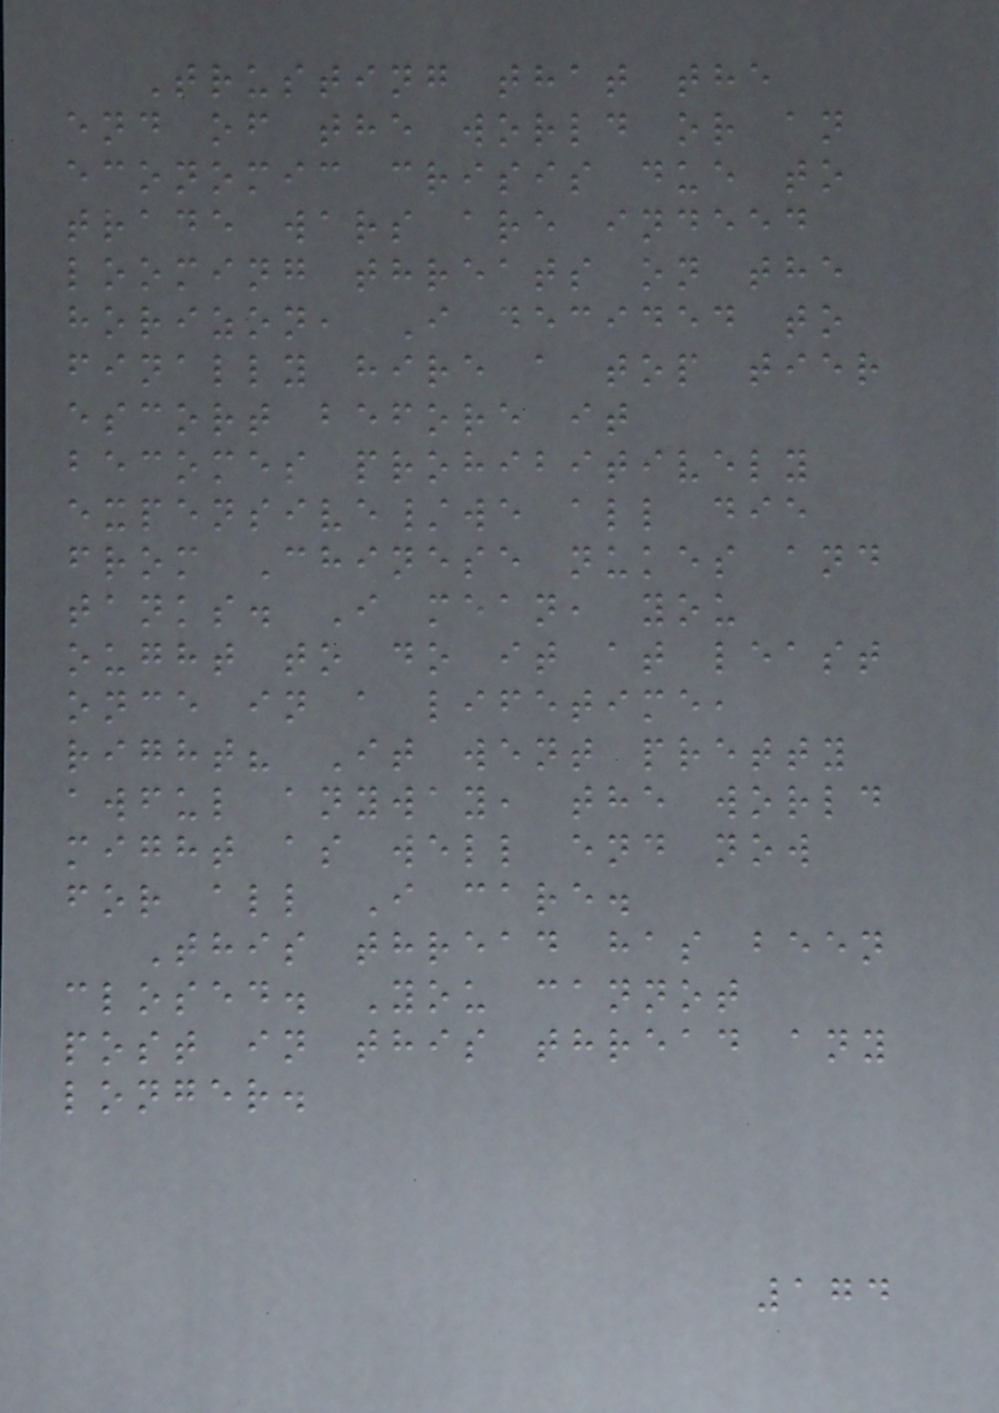Trusting that the
end of the world or an
economic crisis due to
trade wars are indeed
looming threats on the
horizon, I decided to
finally hire a top tier
escort before it
becomes prohibitively
expensive/we all die
from Chinese nukes and
tanks. I mean, you
ought to do it at least
once in a lifetime,
right? It went pretty
awful anyway, the world
might as well end now
for all I care.
This thread has been
closed. You cannot
post in this thread any
longer.
174
